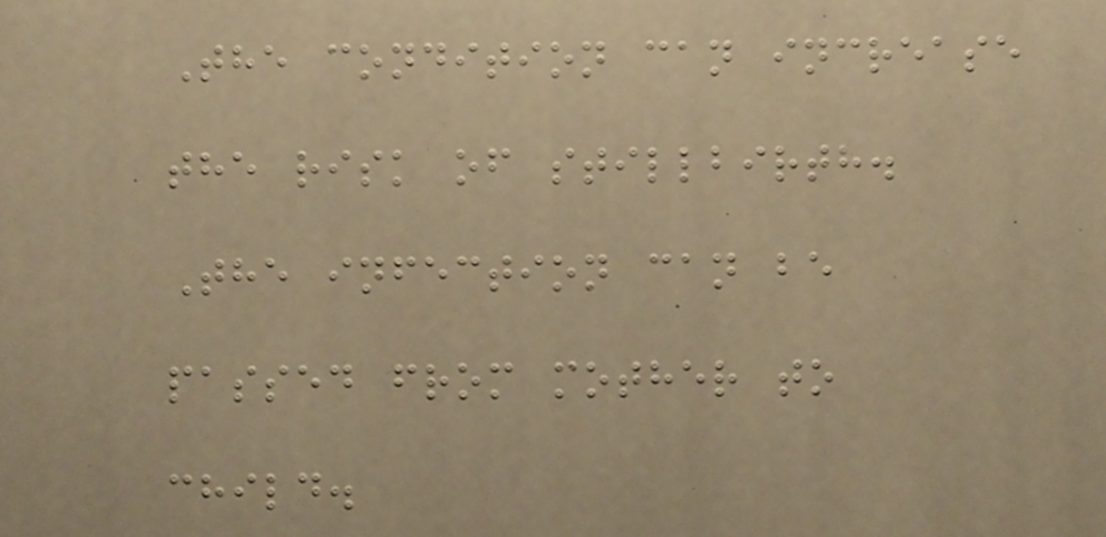The condition can increase
the risk of stillbirth.
The infection can be
passed from mother to
child.
